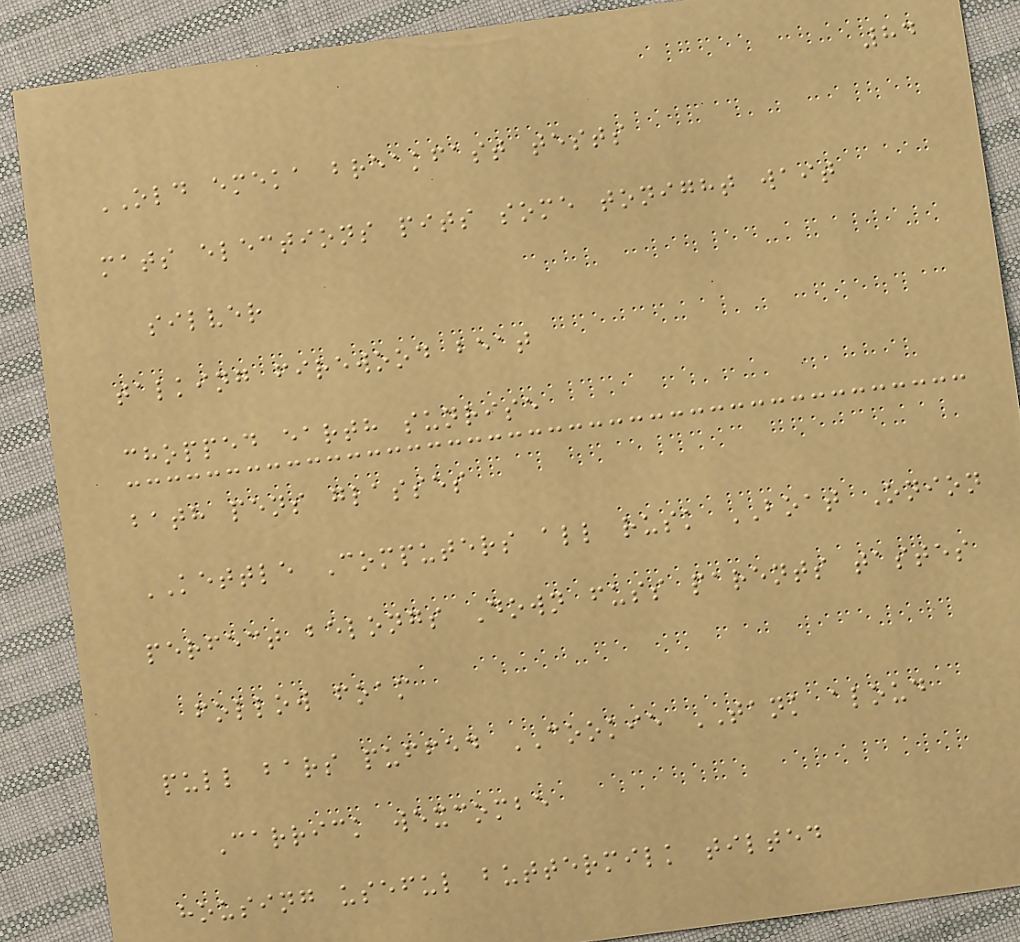84
OLD emeka breakfast tests
mats elections pits some tonight wait
silver
talking firewood beat
chopped earth sunrise
bath pens glasses
KETTLE Computers all rusk BOAT Onion
perfect belongs Down fuss parents tastes
follow foam
pull bars puffed COOKIE TANK aloud
Carrick wexcombe
housing useful buttermilk tilted
